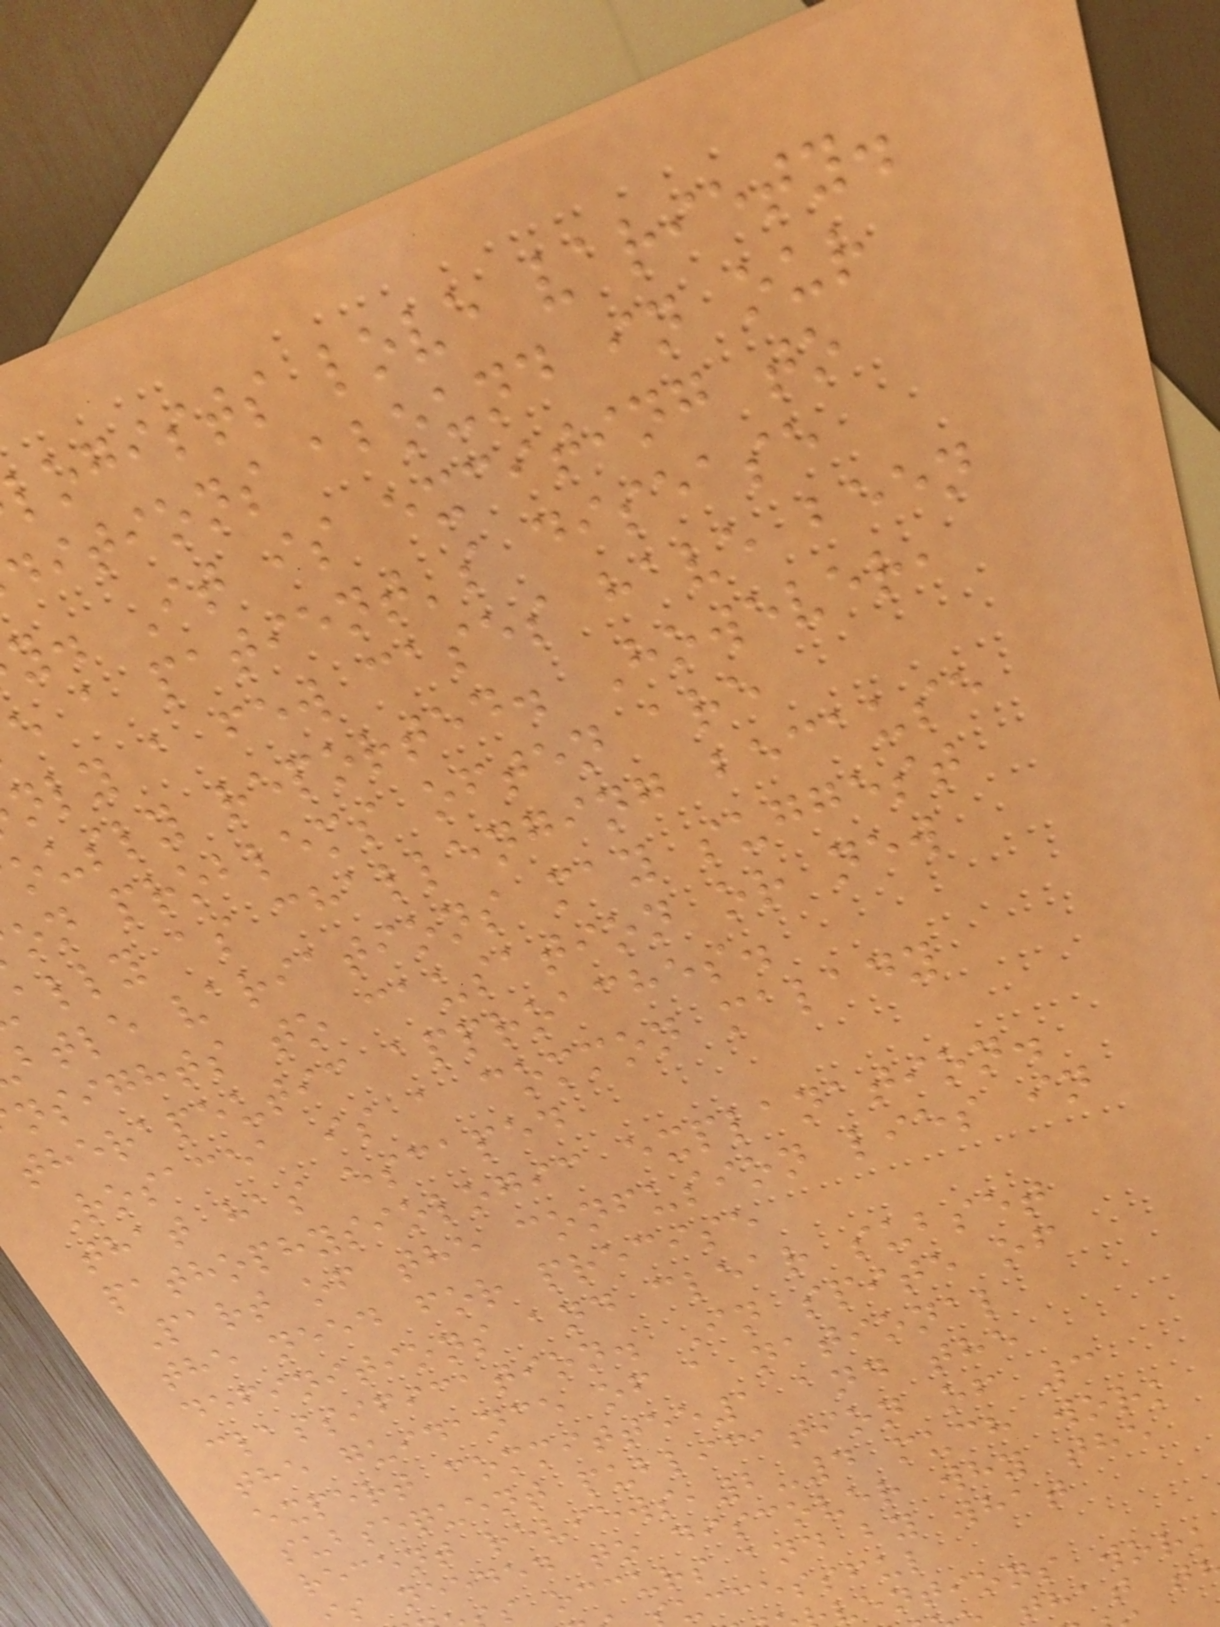logists love variety.
ditions abound in our
y. It is exciting to
e a patient's disease
nly a few cases have been
ously reported. However,
on problems often are
ally as challenging because
btle variations may suggest
nsights to causation or new
therapeutic approaches.
Rosacea is a common malady
that has escaped
pathophysiologic explanation.
Part of the confusion lies in
the need for precise
definitions and clear subset
classification. In spite of
the guidance of a national
expert committee1 and the
subsequent publication of 3
recent reviews,2-4 much work
s needed to discover why the
s occurs and by what
uccessful
ventions work
